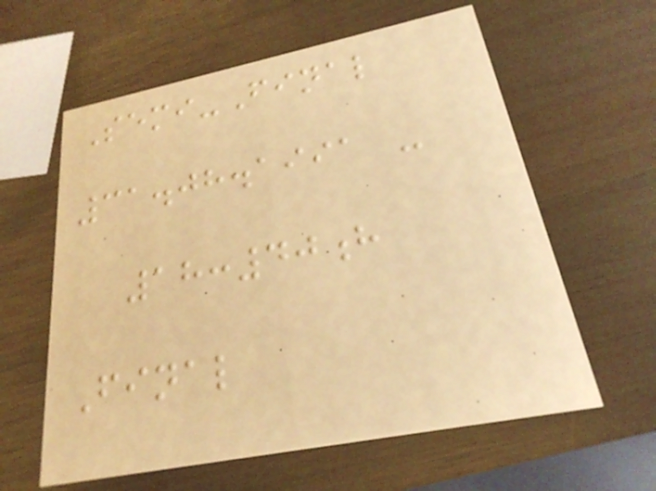Semi-Final
31.08.1991 -
18:40h
Final
